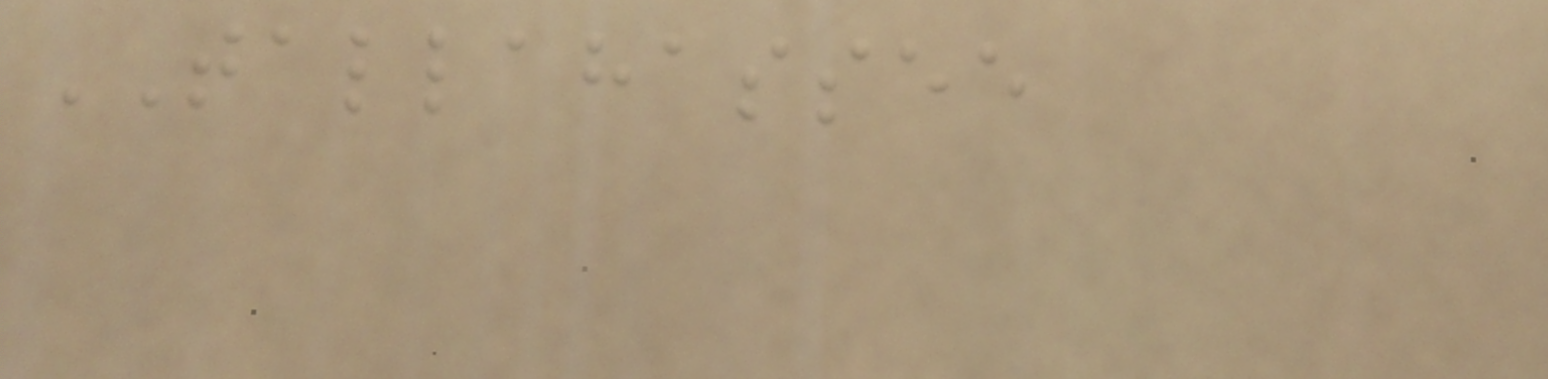TALLAHASSEE
